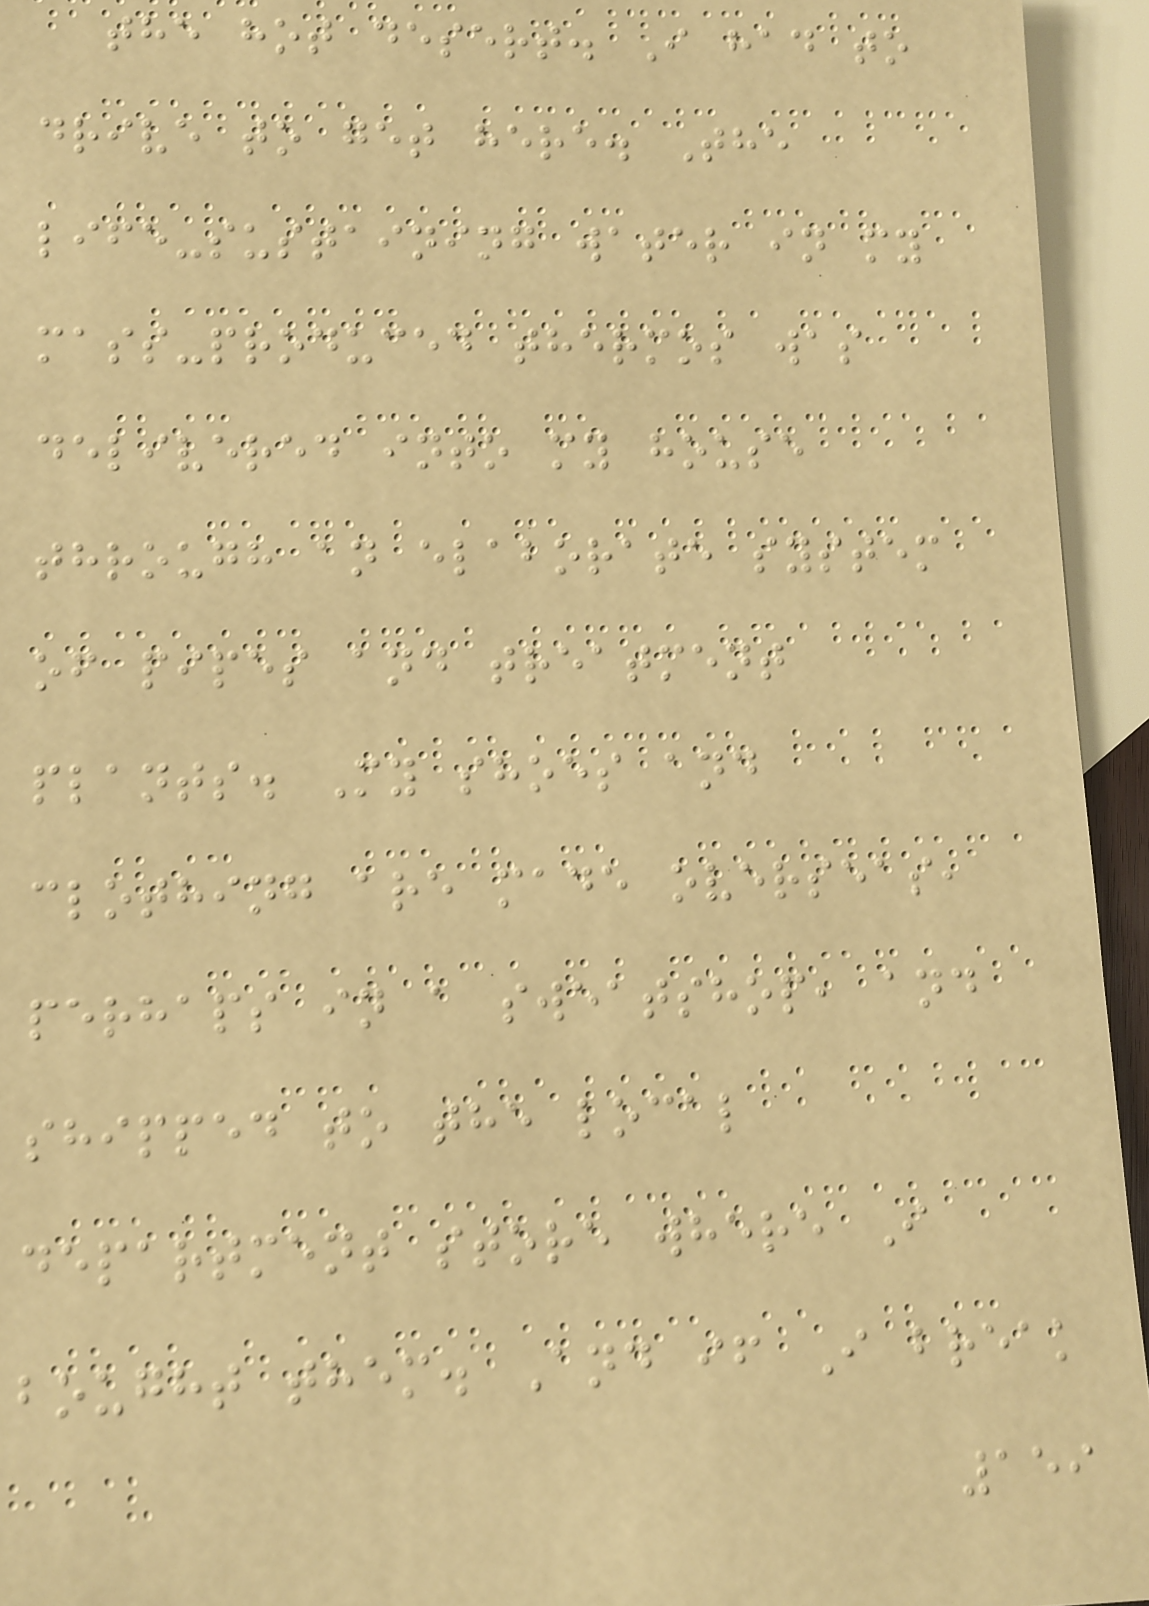the hot desert. I had to
drive to get here. The
life-sustaining water in my
mass-produced thermos was
delivered into my house
through an elaborate system
of pipes and treatment
plants. My shoes and
clothing are made overseas,
perhaps in a sweatshop, and
shipped to the local
department store where I
bought them. And if I break
159
